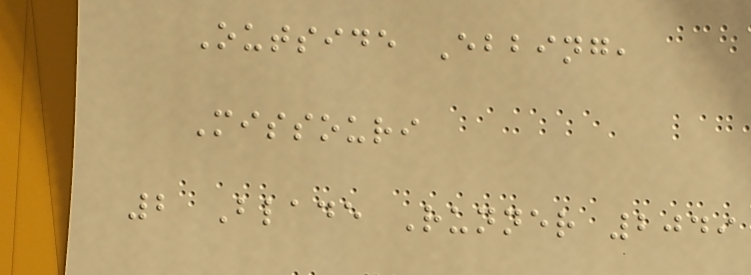Outside Ebbing,
Missouri
2 Blade Runner 2049
